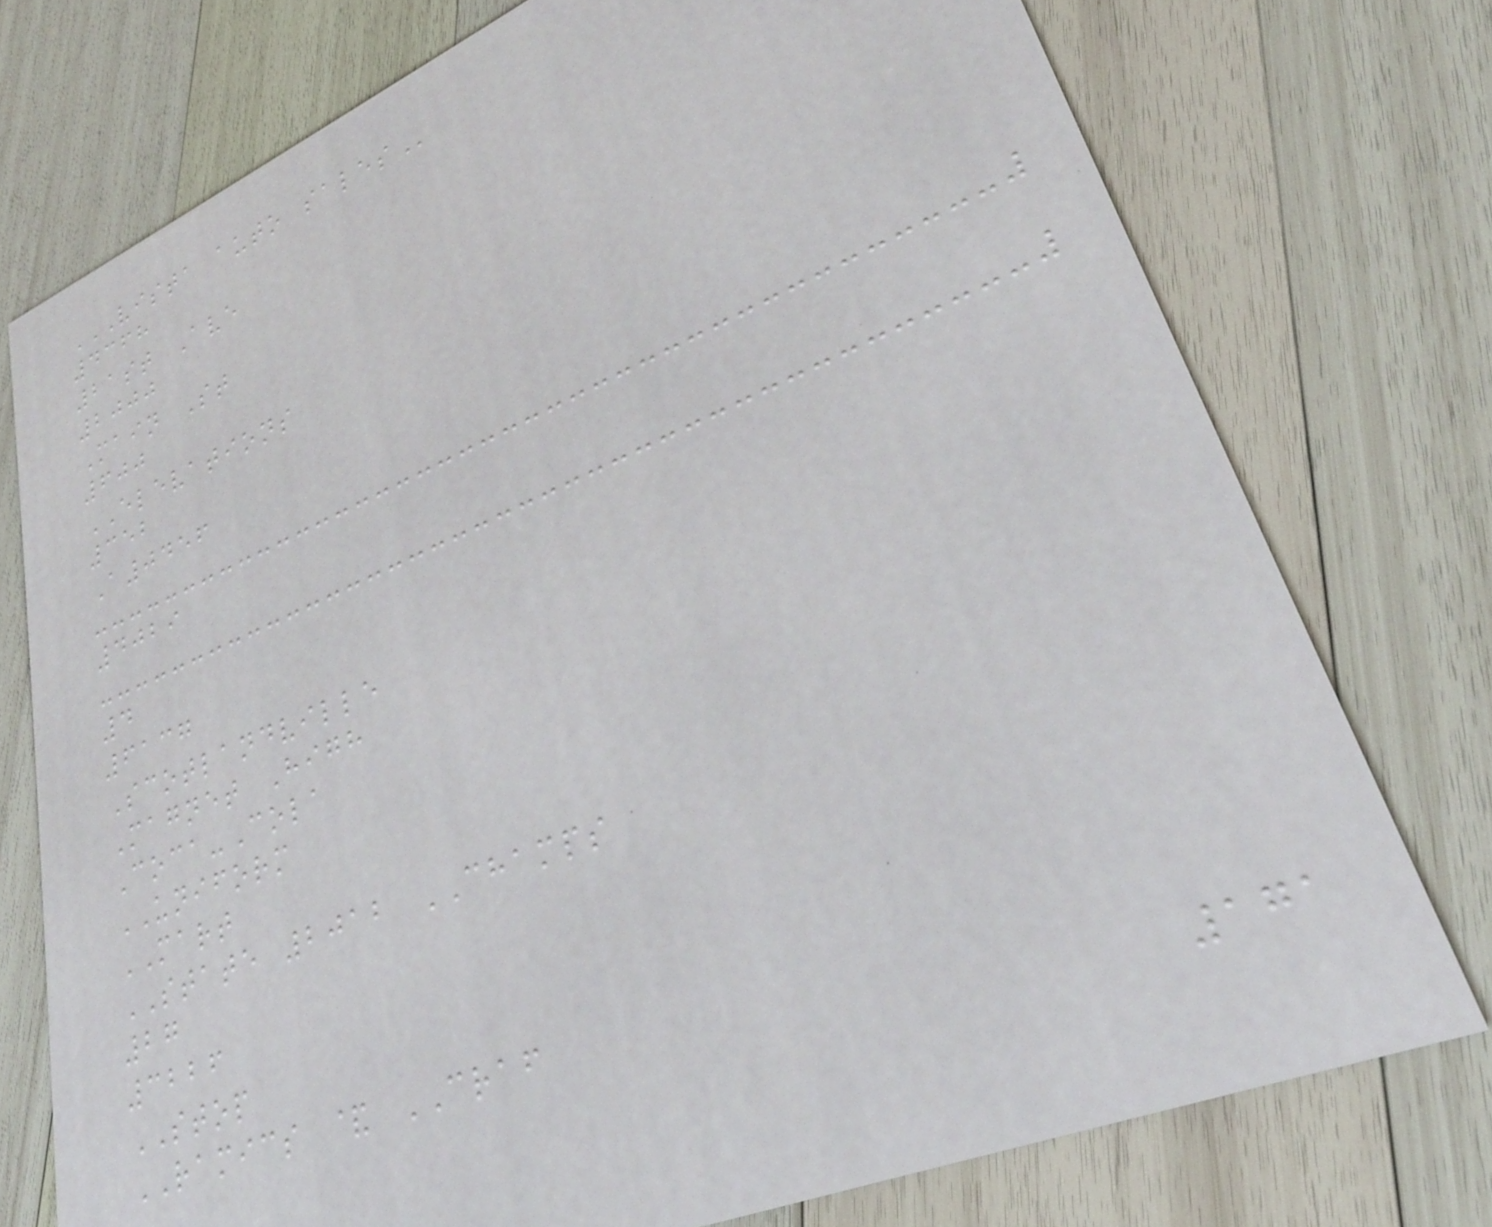VISTA AUTO SALES
4368
21st Ave
2000
Main St
600
ELEVATIONS
352
A0456
4029
4
6137
Scotlandville
Magnet High
Coca-Cola
UNIFORM
MART
STATE 2012 CHAMPS
27
3226
STOP
RAMICS & CRAF
171
